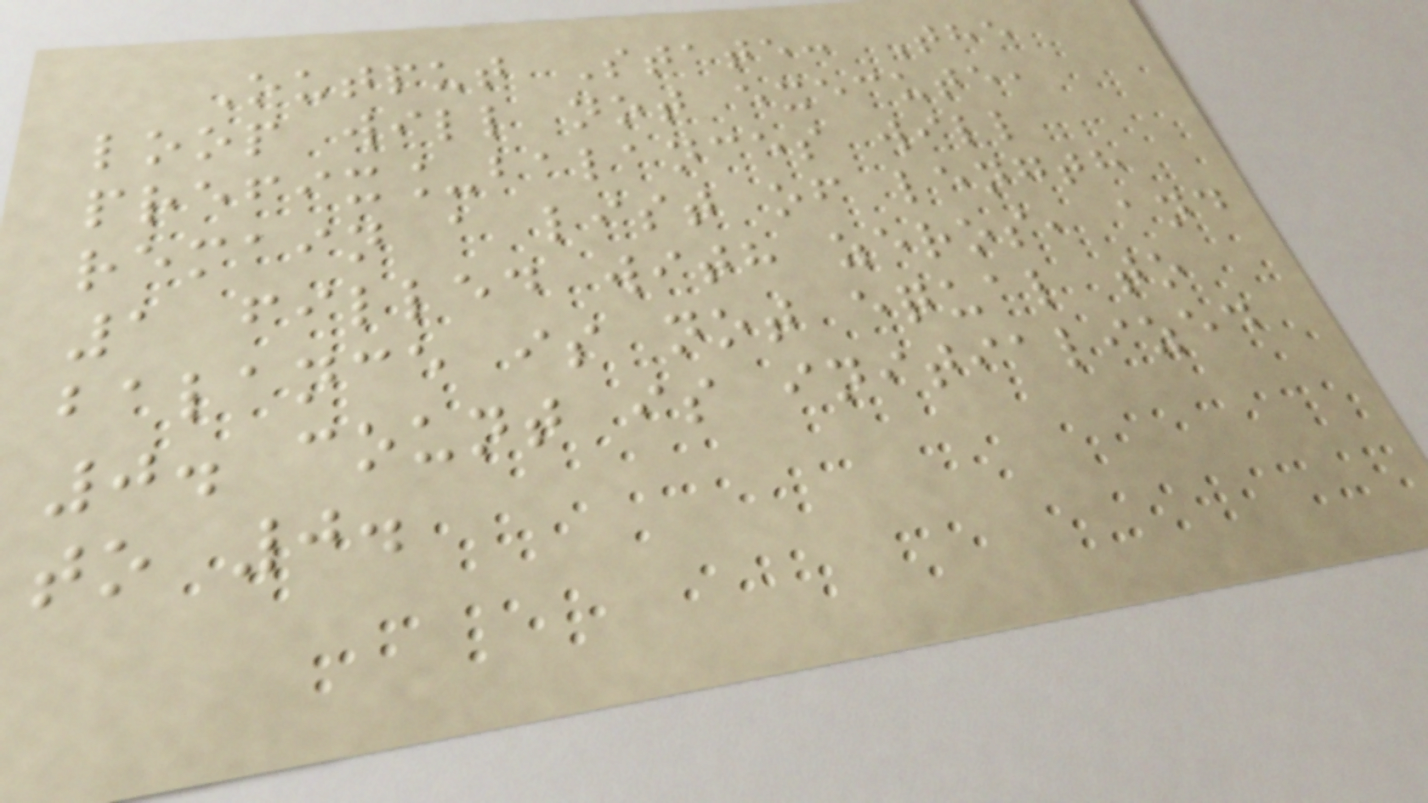Output State: The
loop will not execute,
prefix_balances will
remain a list of length
1 filled with zeros, and
balance is not equal to
0. count is initialized
to 0.
